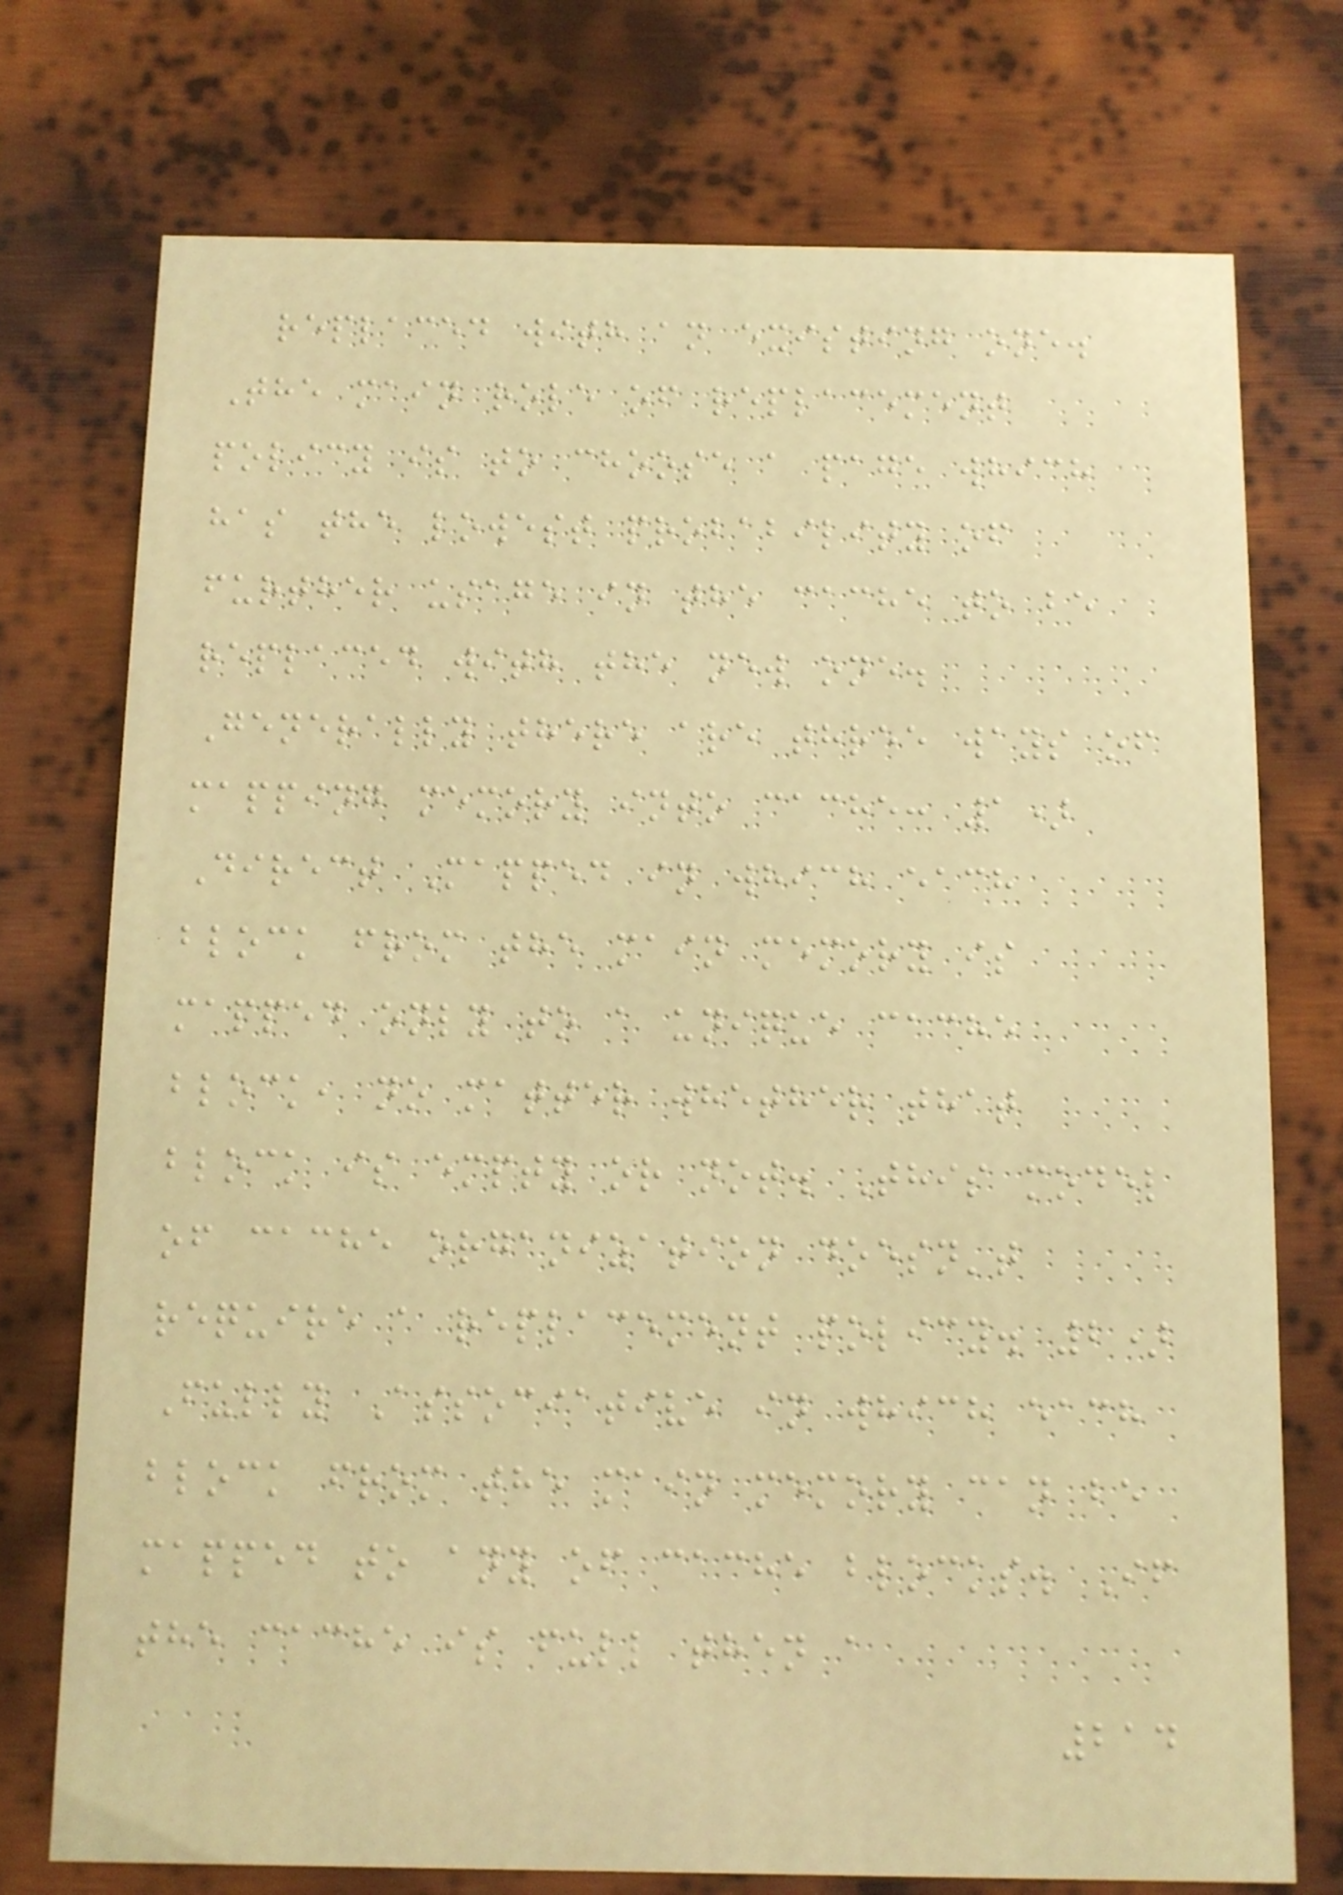replaced with an existing one.
The main role of replacement
policy is to choose a page which
has the lowest probability of
further usage in the cache to be
replaced with the new one.
Generally there are three ways of
mapping memory into cache: 1)
Direct Mapped in which each
block from the main memory is
mapped only to a unique cache
block, no matter whether that
block is empty or not. This model
of cache organization doesn't
require a replacement policy. 2)
Fully Associative in which each
block from the main memory can be
mapped to any of cache blocks. If
the cache is full then a
214
